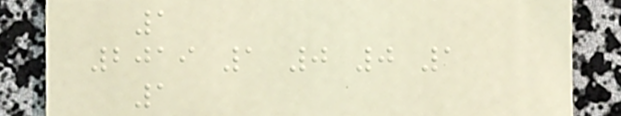1
2019 1 0 0 1
1
